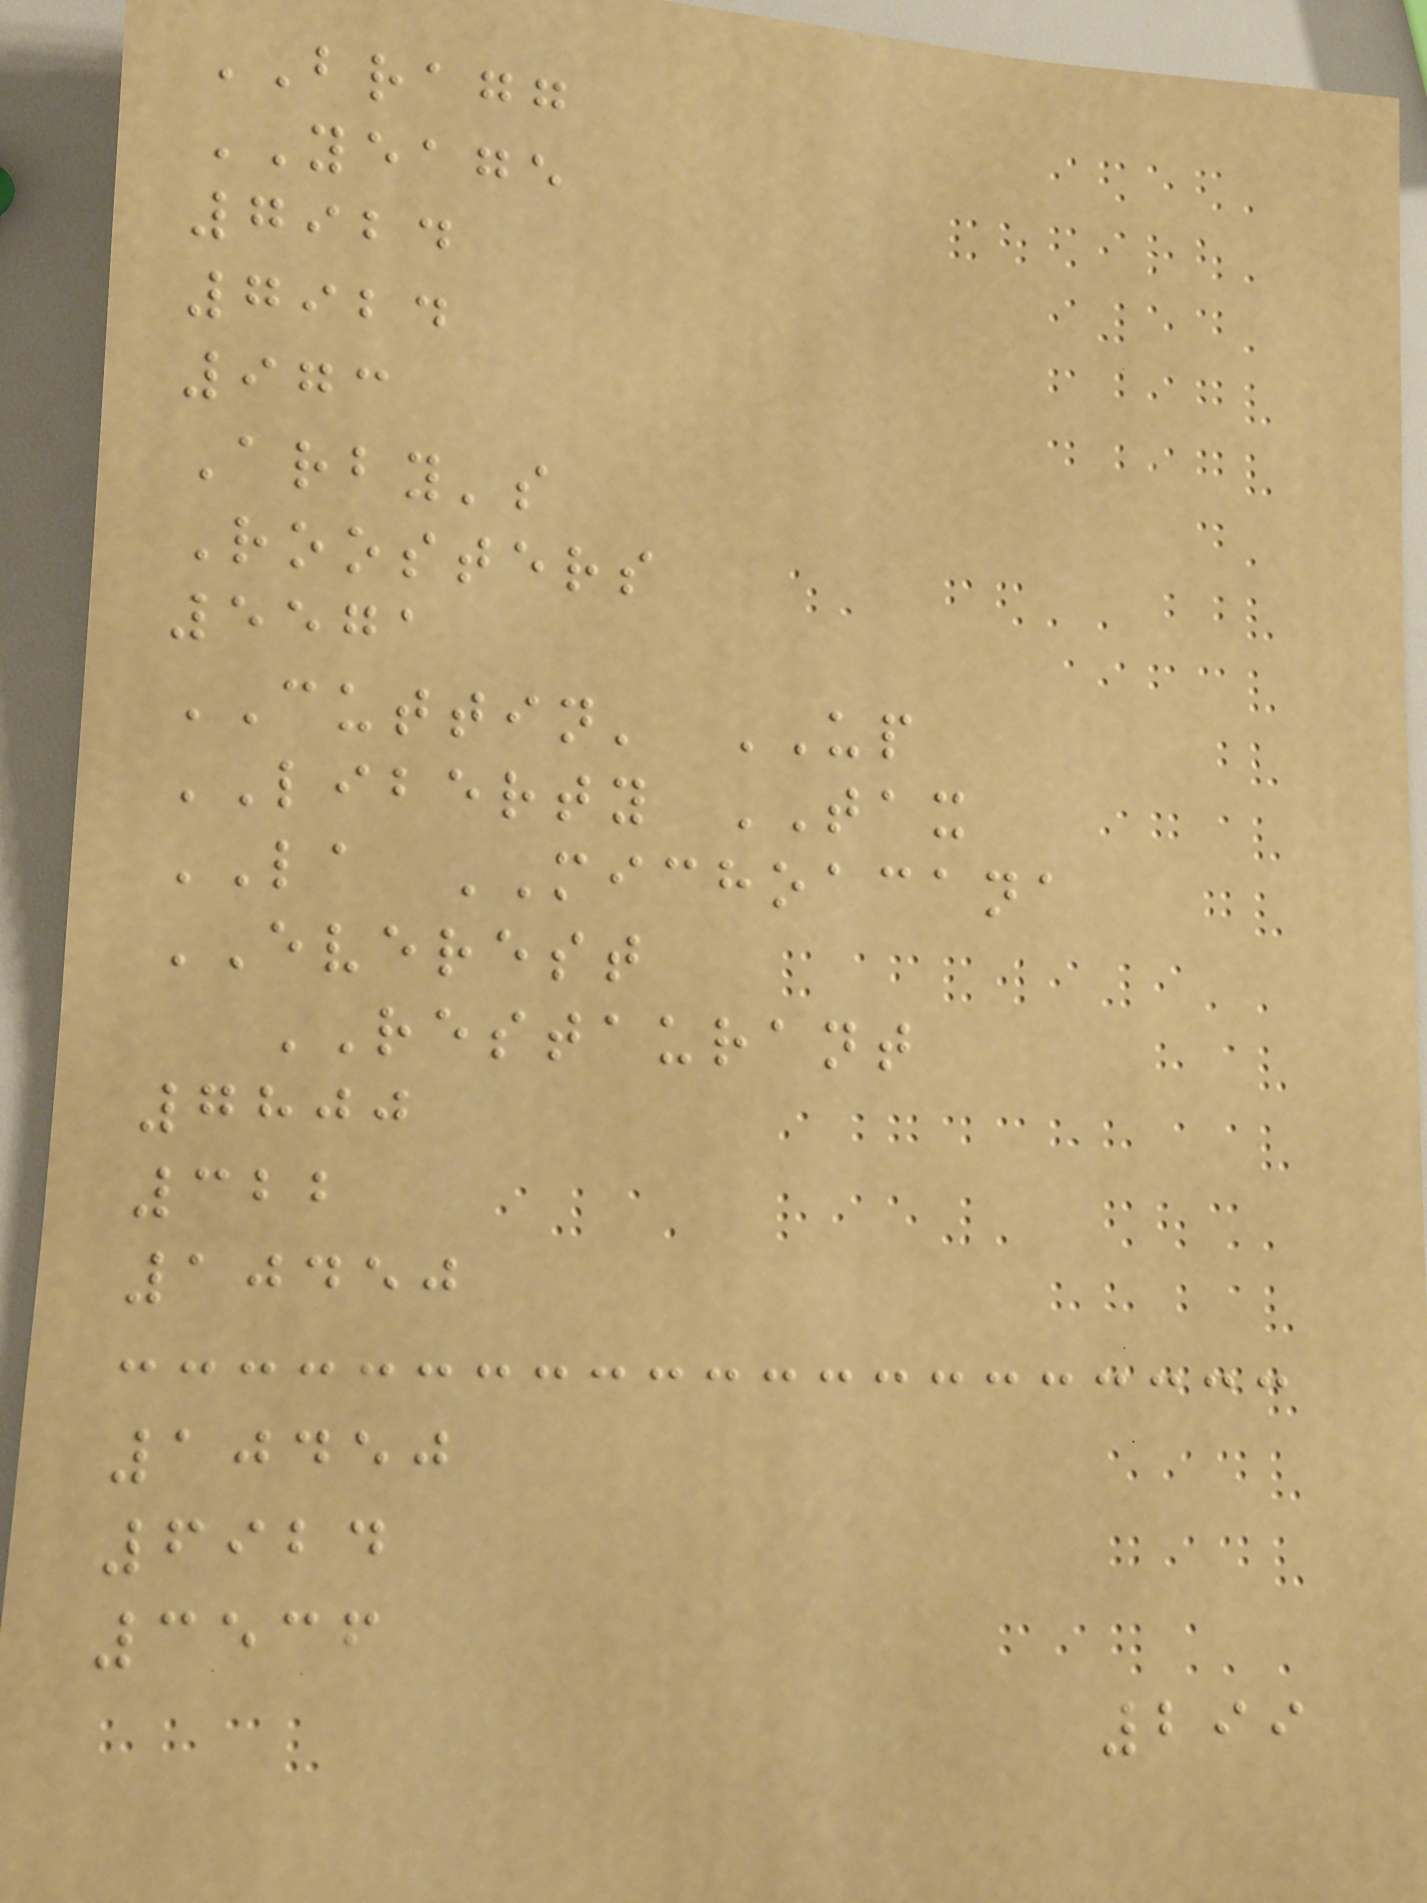BRAGG
YEAGE
7924
7924
973
Arby's
Roosters
5571
CUTTIN' UP
LIBERTY TAX
LA MICHOACANA
EVEREST
RESTAURANT
7800
322
10450
10450
6924
3536
299
